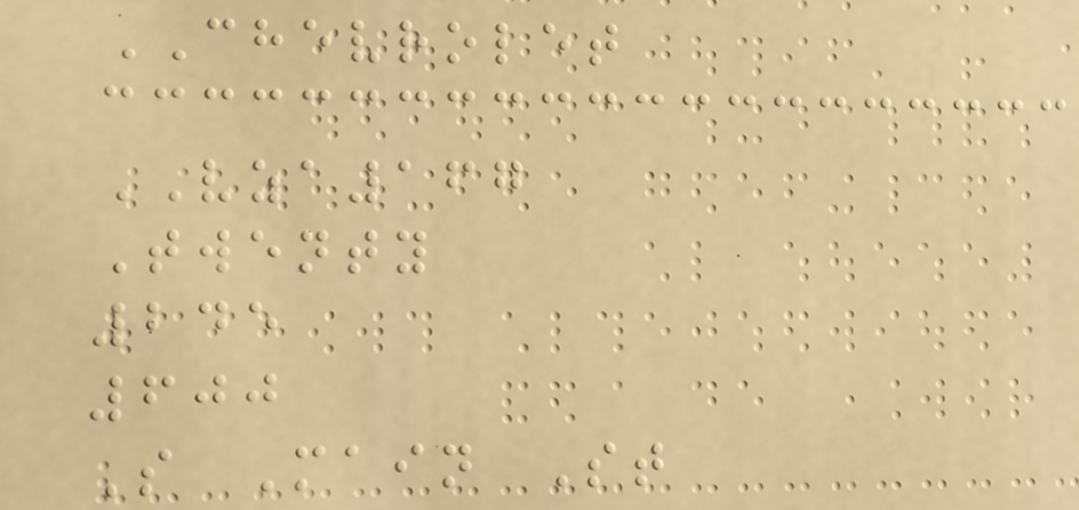CHEVROLET
VZA167
Twenty
245
600
S Main St
